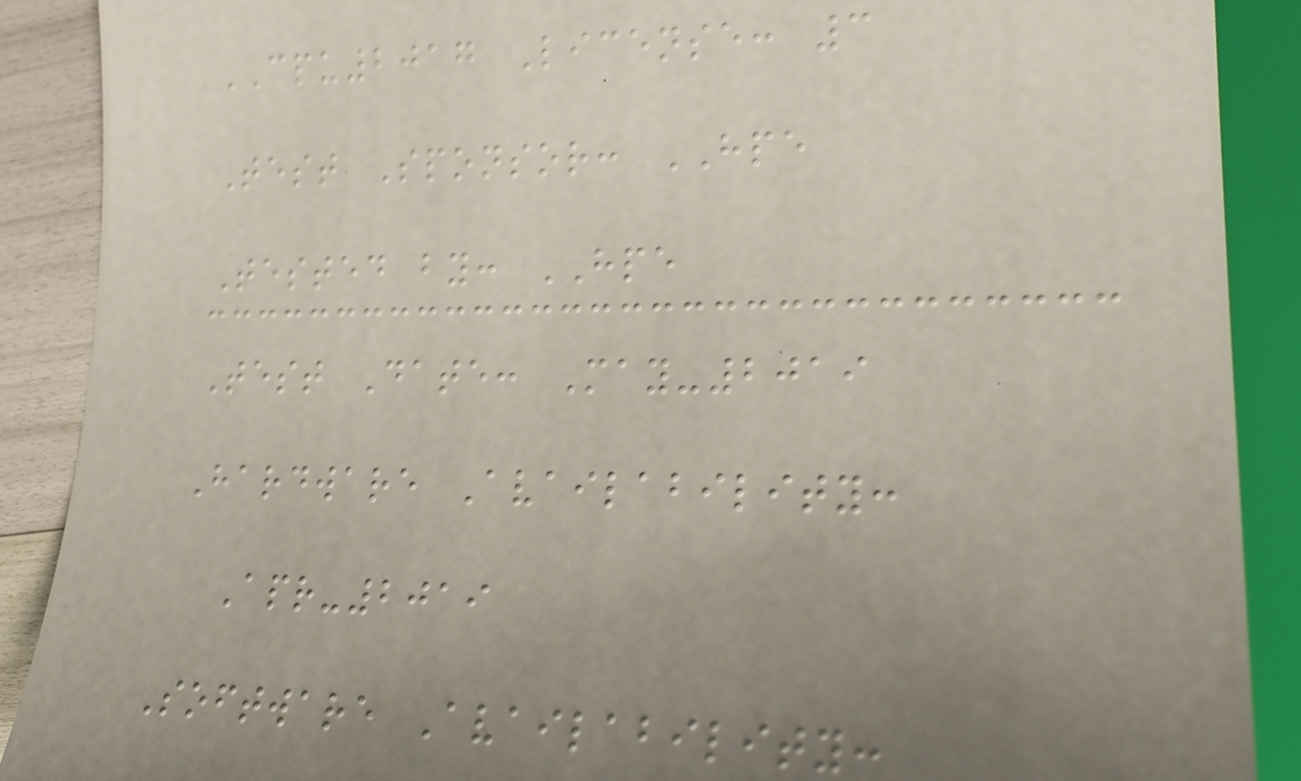CPU2017 License: 3
Test Sponsor: HPE
Tested by: HPE
Test Date: May-2019
Hardware Availability:
Apr-2019
Software Availability:
